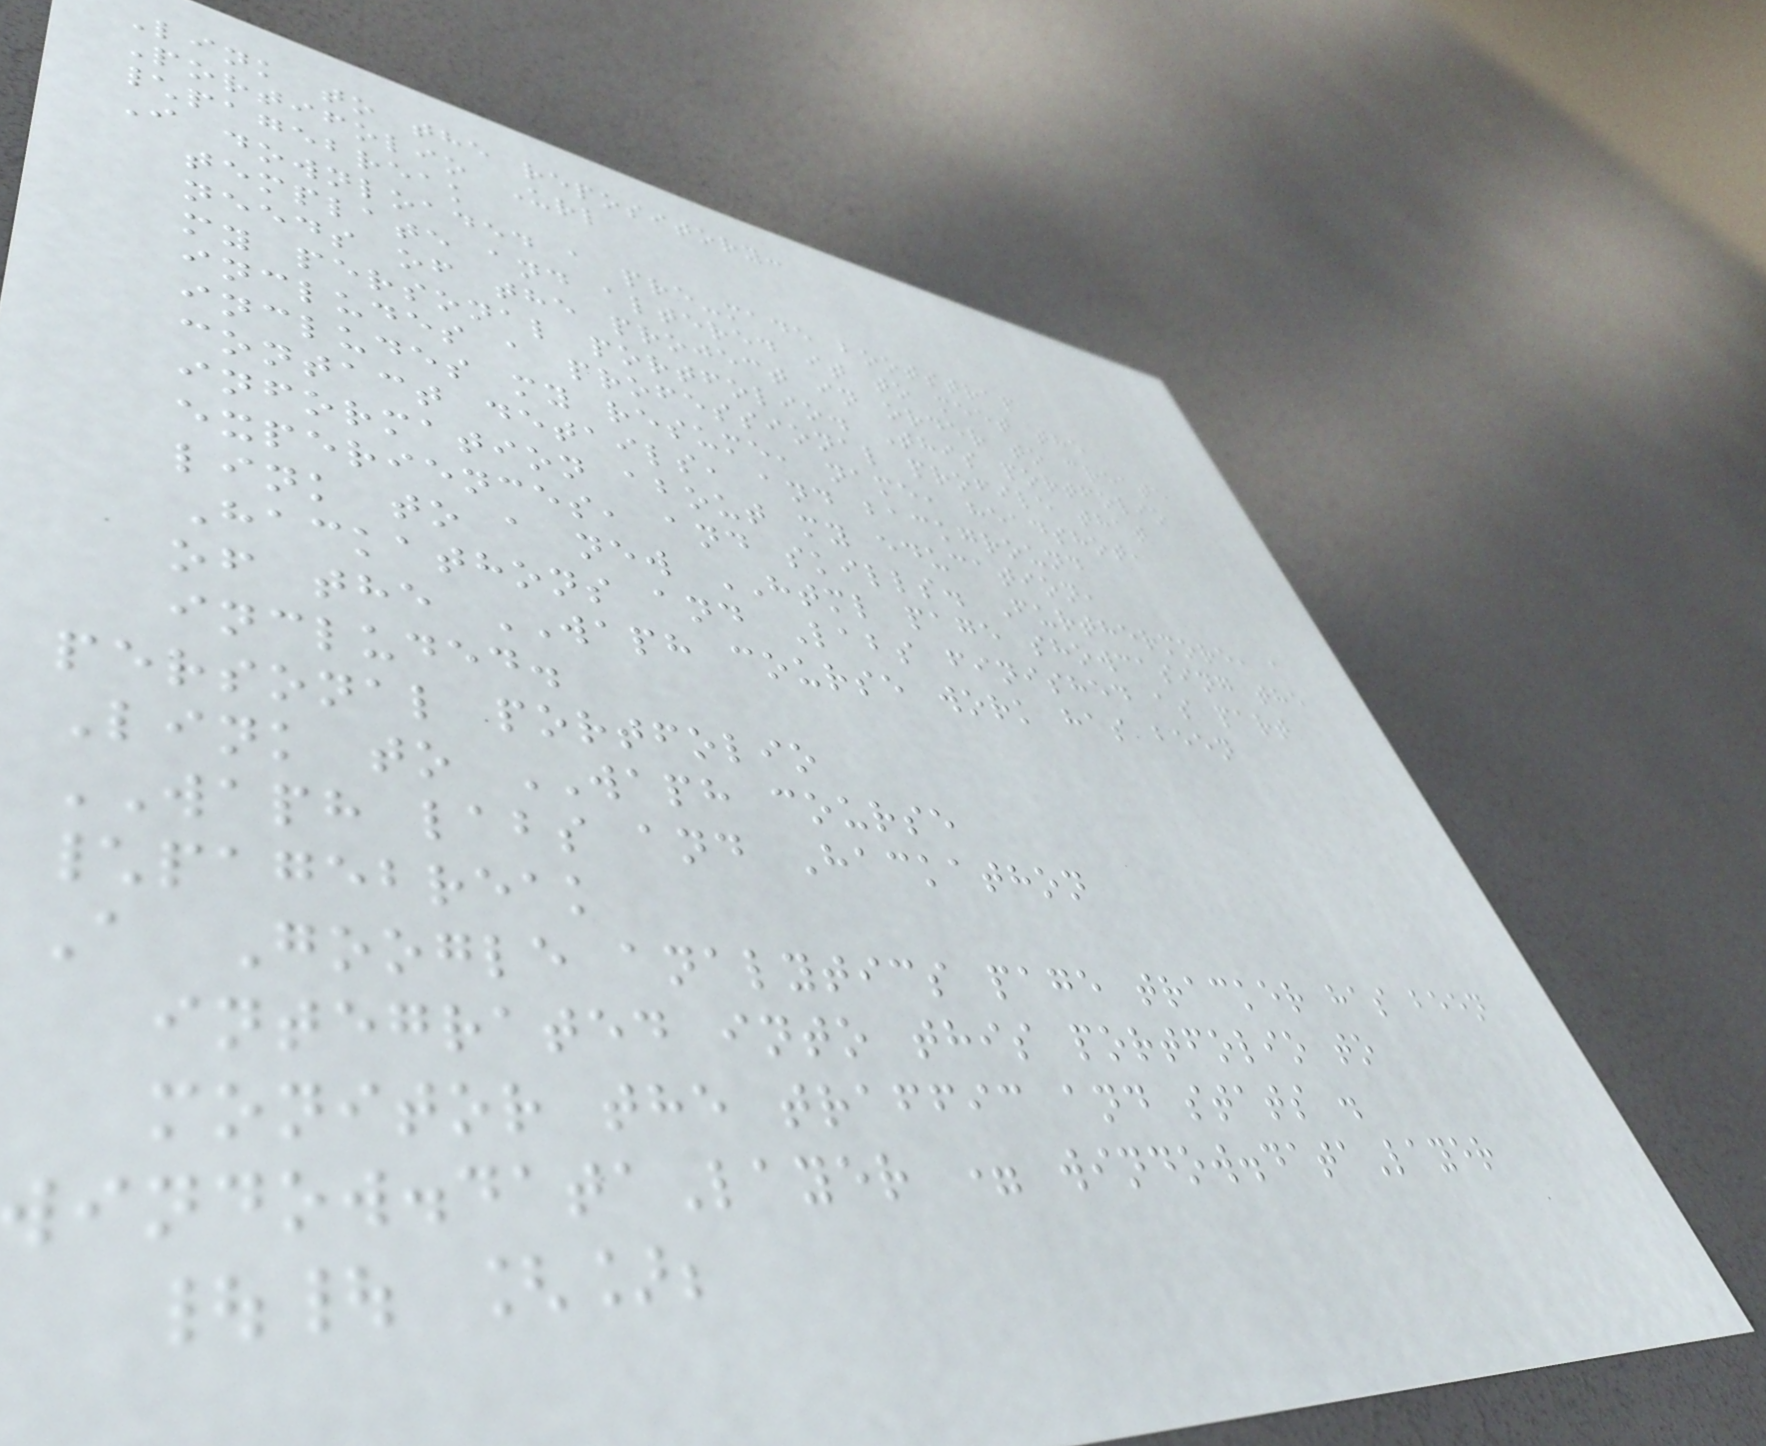Link to the repository:
Portifolio Url
\pagebreak
I downloaded a pre-made bootstrap
template and altered it to meet the
needs of the project in order to create
my personal portfolio. This portfolio
includes a professional profile that
includes my resume, name, headshot,
contact details, and background
information about my education,
experiences, and skills. Furthermore, a
link to a new HTML page showcasing the
Hackathons and Labs finished as part
of the WAPH course work has been
included.
personal portfolio
Link to WAPH course
WAPH labs and Hackathon
\pagebreak
A Google analytics page tracker has been
integrated into this portfolio to
monitor the traffic and stats .
window.dataLayer = window.dataLayer
|| [];
